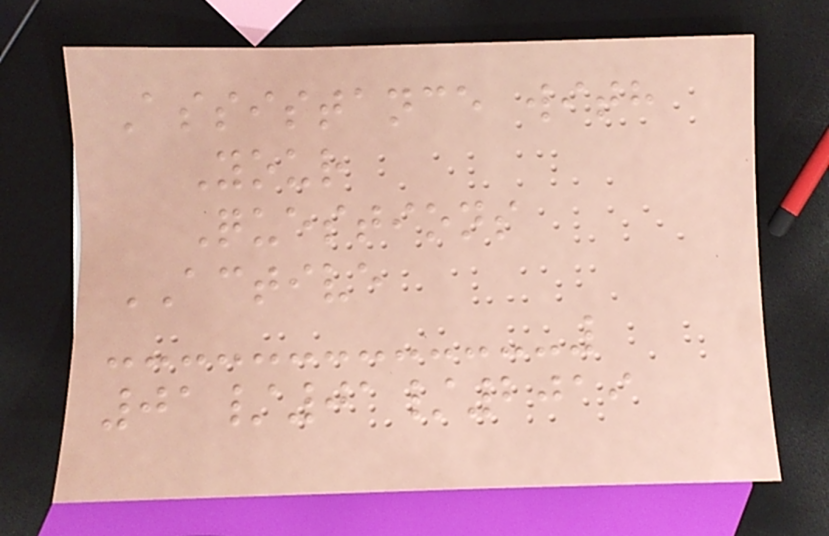Assistance with
Your
Questions
ACTIVE
01/01/2019
